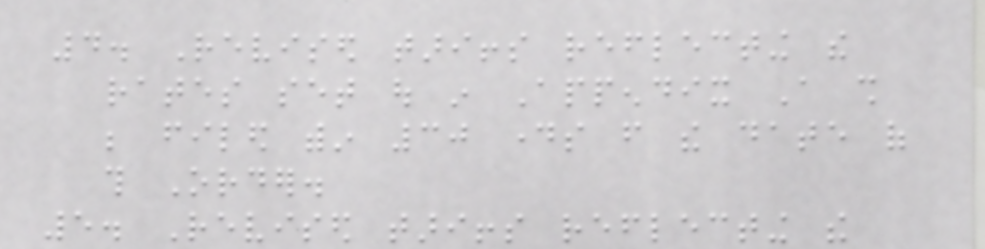4. Revised tariffs reflecting the
rates set out in Appendix A shall
be filed within 30 days from the date of
this Order.
5. Revised tariffs reflecting the
